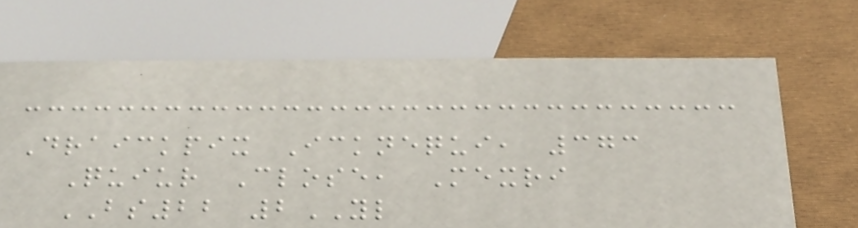Draickpix Icknequi, 373
Quiur Close, Mexri
BS22 2YL
